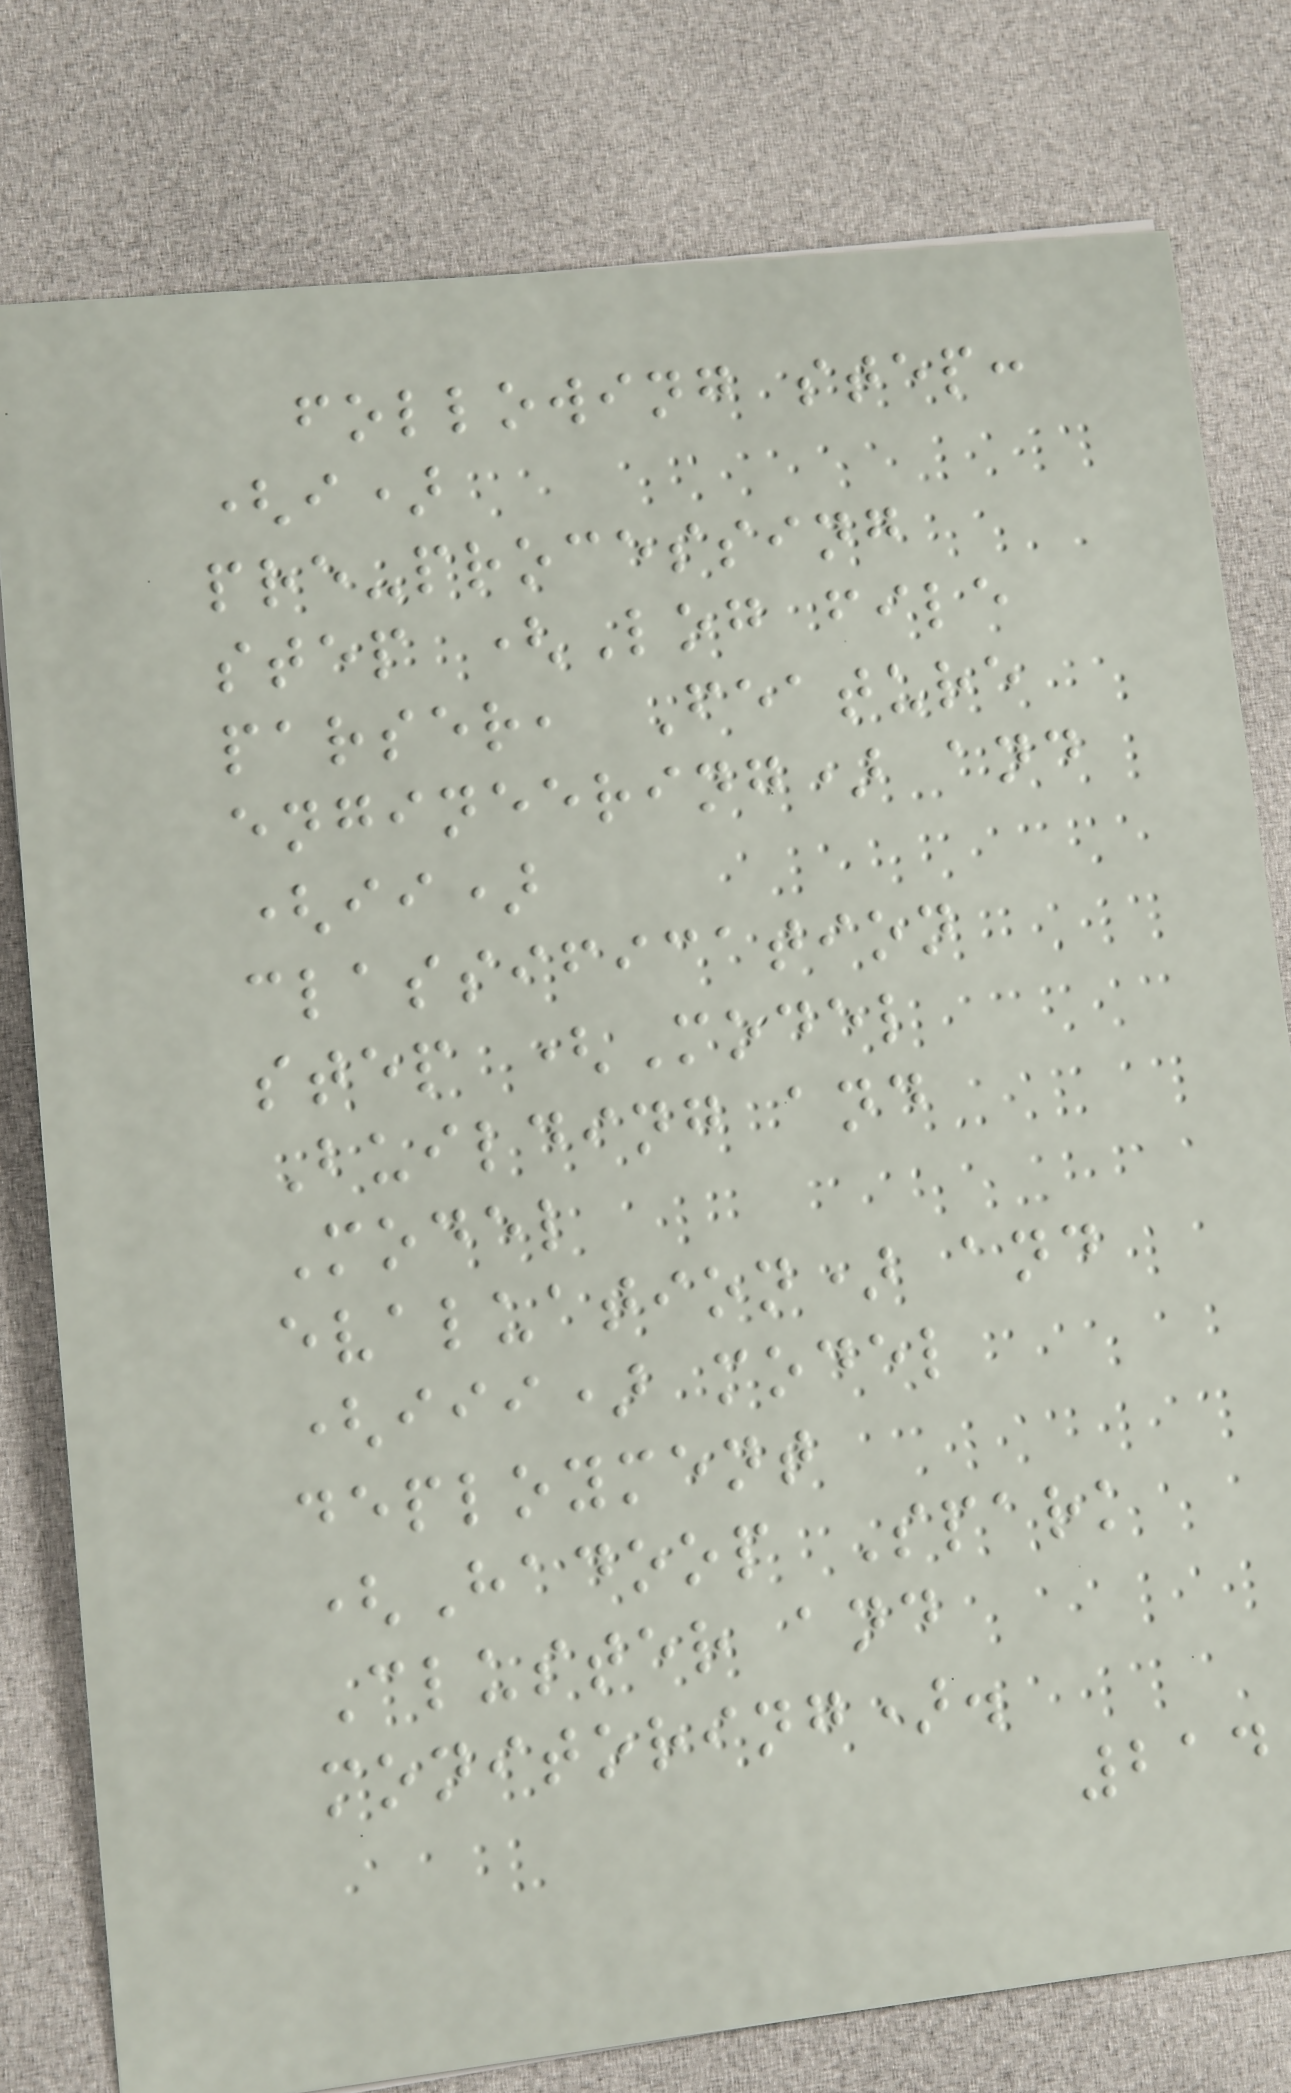following step:
(i)
pre-processing
step (Log file
parser, Feature
engineering) and
(ii)
classification
step (Model
Building and
Model
evaluation) and
(iii) model
deployment
(Hadoop Spark
Cluster and
monitoring).
214
